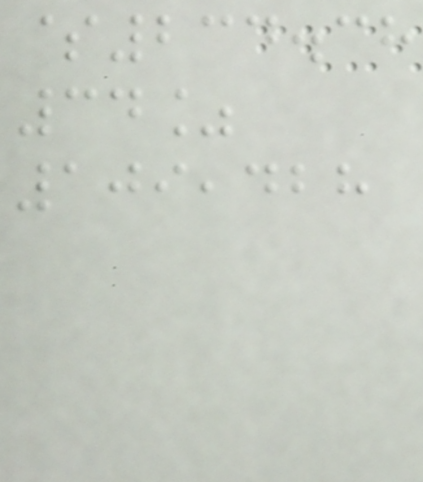$234.38
34%
109,428
